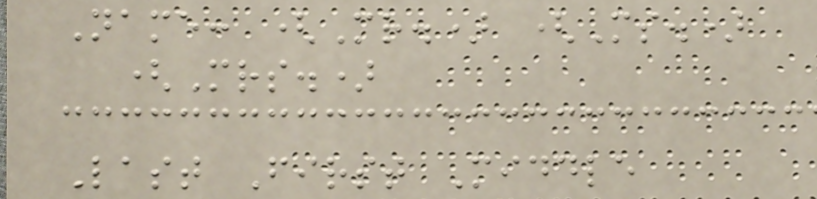Name: (Mr.) (Ms.)
(Mrs.)
Last First Middle
